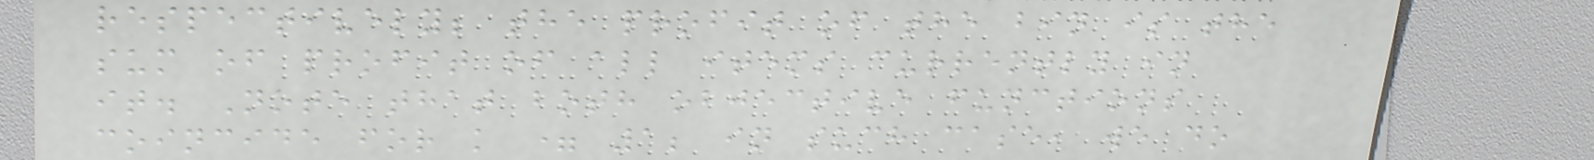respectively; the profit of the bin is the
sum of profit of all items currently in
it. Note that both objective functions
coincide for k = 1; in such case, we do
